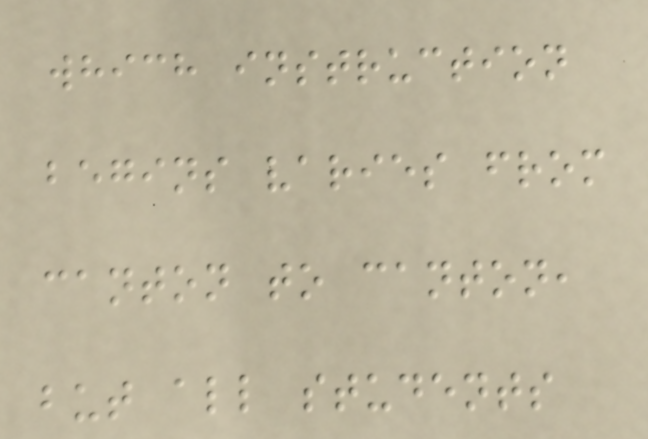which instruction
begins varies from
canton to canton,
but all students
